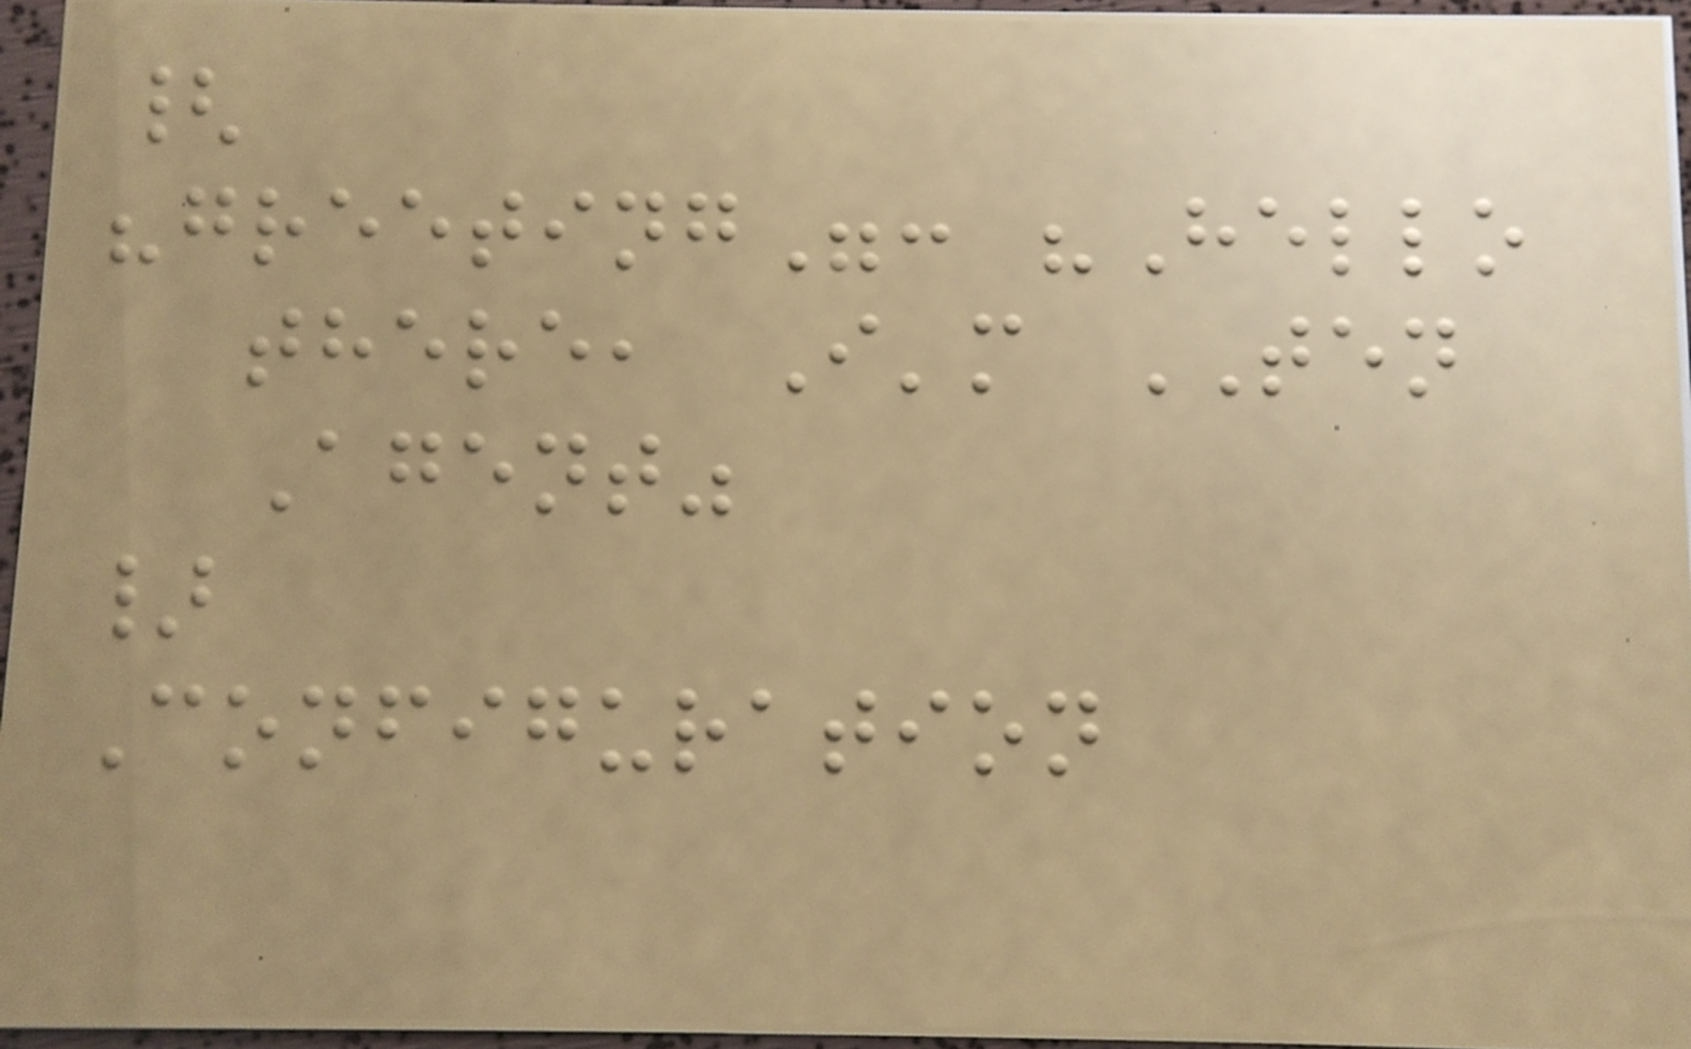{
"greeting": "Hello
there, I'm TEN
Agent"
}
Configuration
